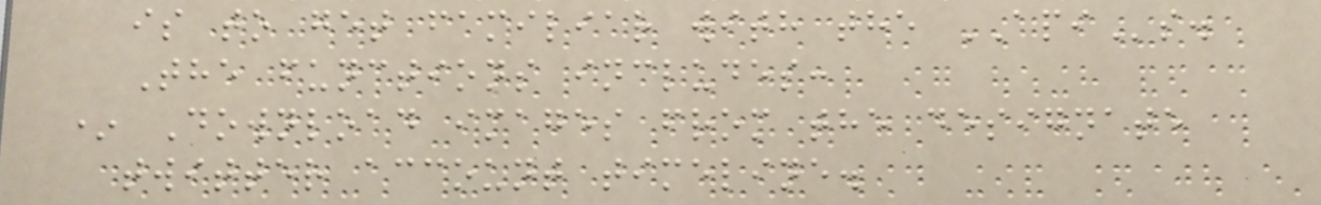is to get familiar with the APIs.
The functions includes:
* Download images from the designate
twitter account timeline.
